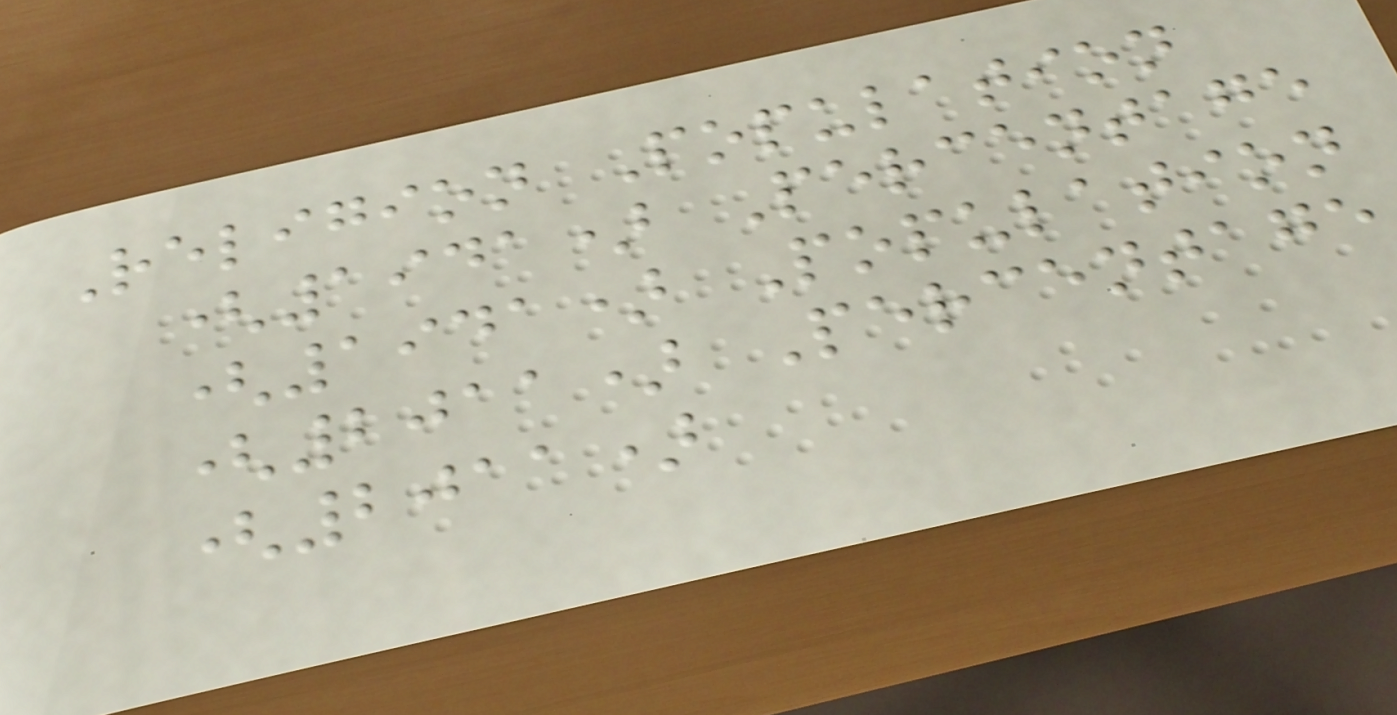Religion Population
(1941) Percentage
(1941) Population
(2011) Percentage
(2011)
